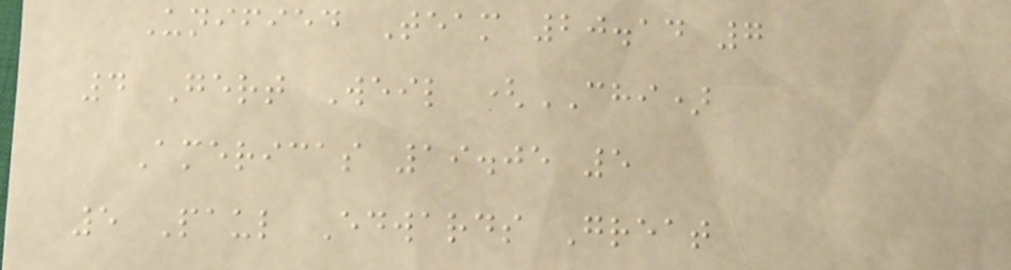Unified Team 20.14 7
4 Gert Weil (CHI)
Americas 19.05 5
5 Paul Edwards Great
